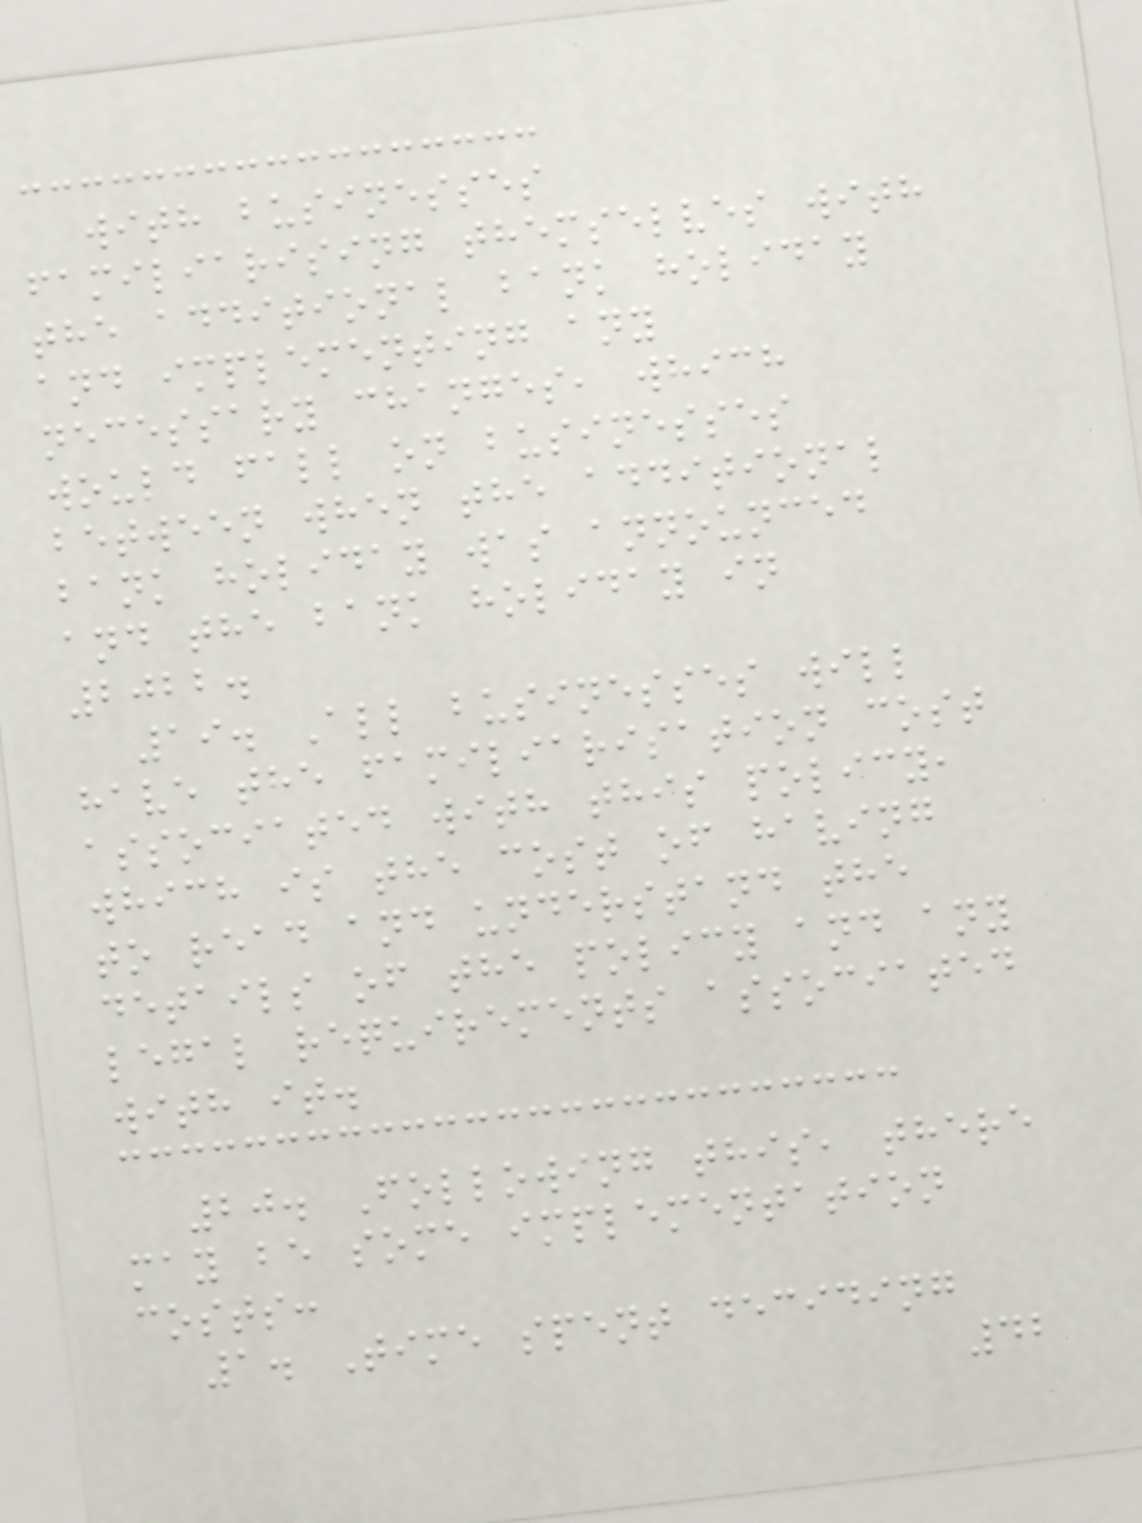with businesses
familiarising themselves with
the additional bank holiday
and implementing any
necessary changes, which
would fall on businesses
between when the additional
bank holiday was announced
and the bank holiday in
2022.
19. All businesses will
have the familiarisation cost
associated with this policy,
which is the cost of having
to read and understand the
details of the policy and any
legal requirements associated
with it.
20. Following this, there
may be some implementation
costs:
1. Time spent deciding
42
